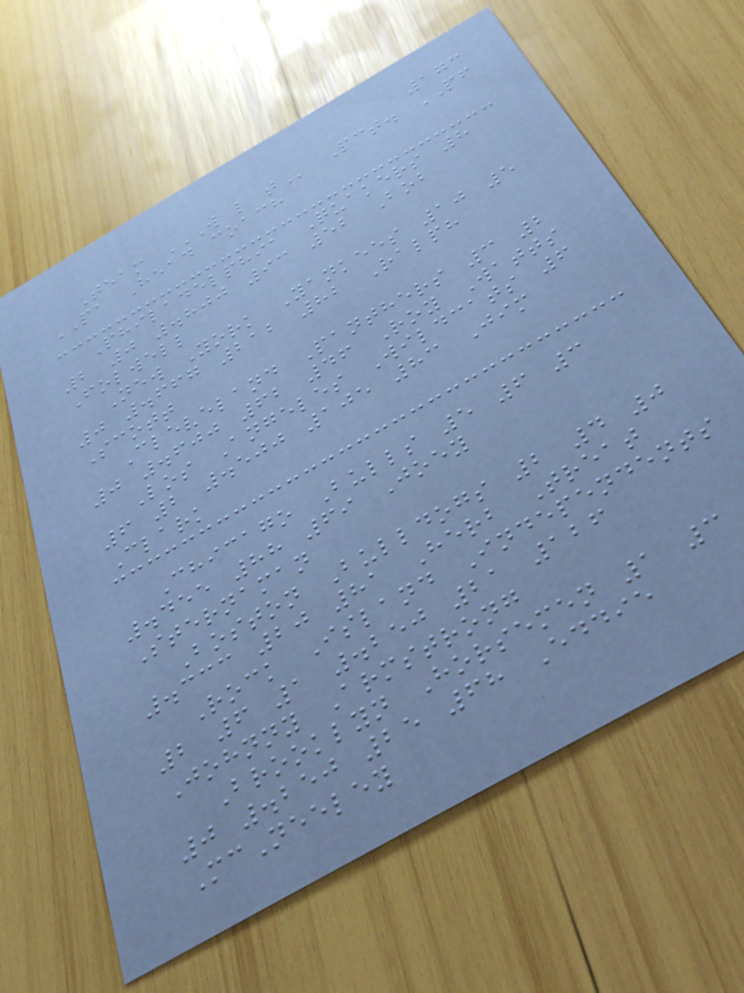173
Team W L T Pct. PF
PA Head coach
Philadelphia Quakers 8
2 0 .800 93 52 Bob
Folwell
New York Yankees 10 5
0 .667 212 82 Ralph
Scott
Cleveland Panthers 3 2
0 .600 62 46 Roy Watts
Los Angeles Wildcats 6
6 2 .500 105 83 Jim
Clark
Chicago Bulls 5 6 3
.455 88 69 Joey
Sternaman
Boston Bulldogs 2 4 0
.333 20 81 Herb Treat
Rock Island Independents
2 6 1 .250 21 126
Johnny Armstrong
Brooklyn Horsemen 1 3
0 .250 25 68 Eddie
McNeeley
